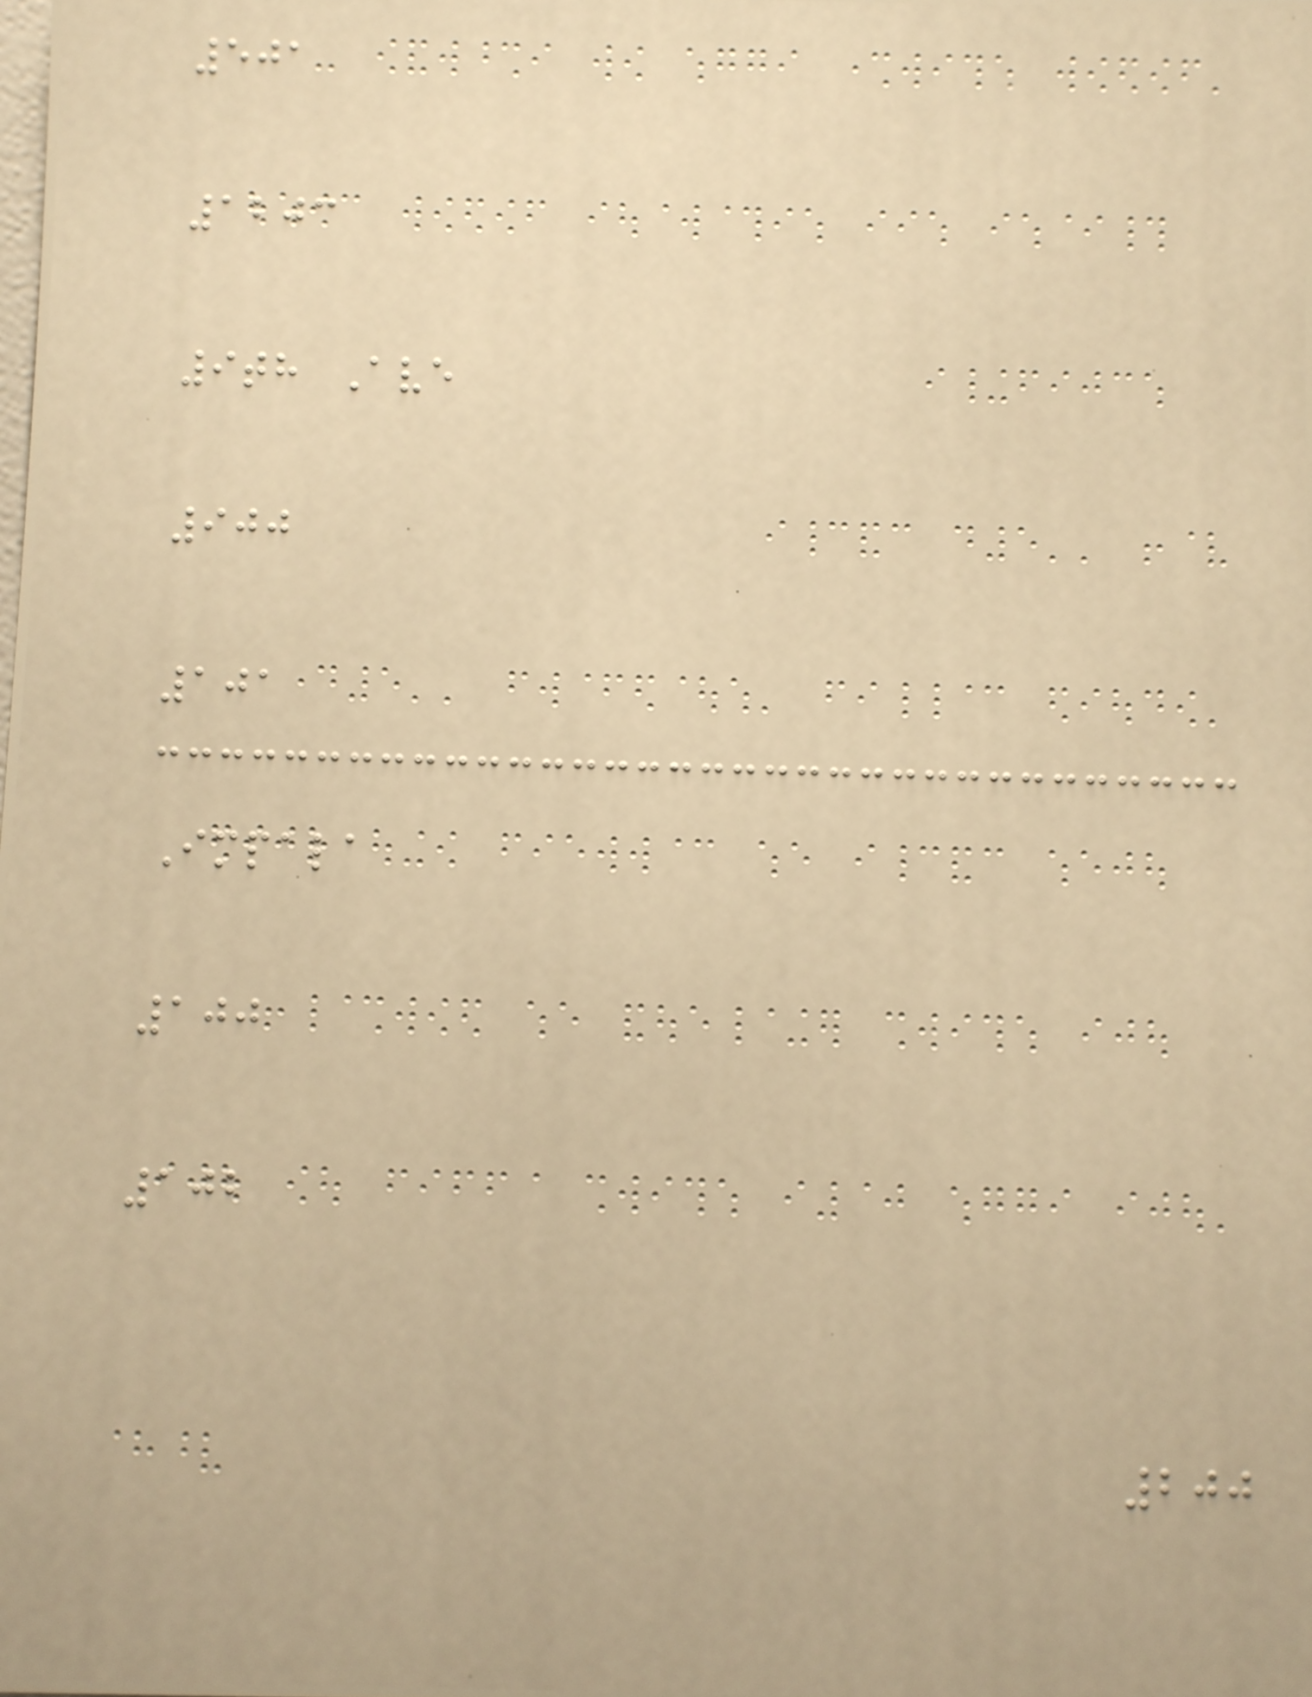501
1203
9th Ave
900
101
Impala
100
102
200
